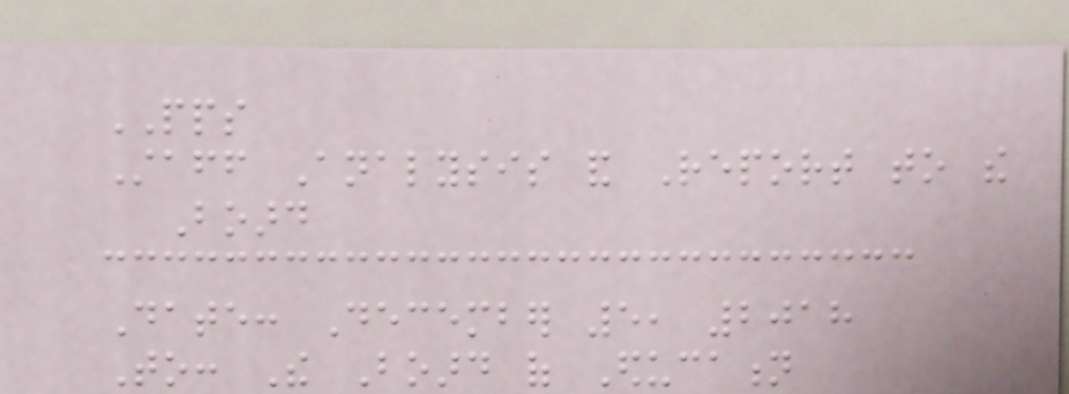PPS
Staff Analysis and Report to the
Board
Date: December 5, 2018
To: The Board of Education
